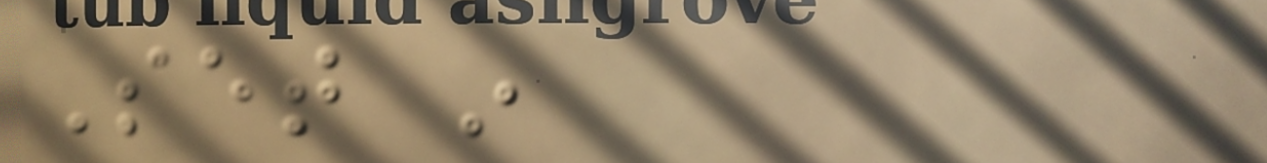Set in
